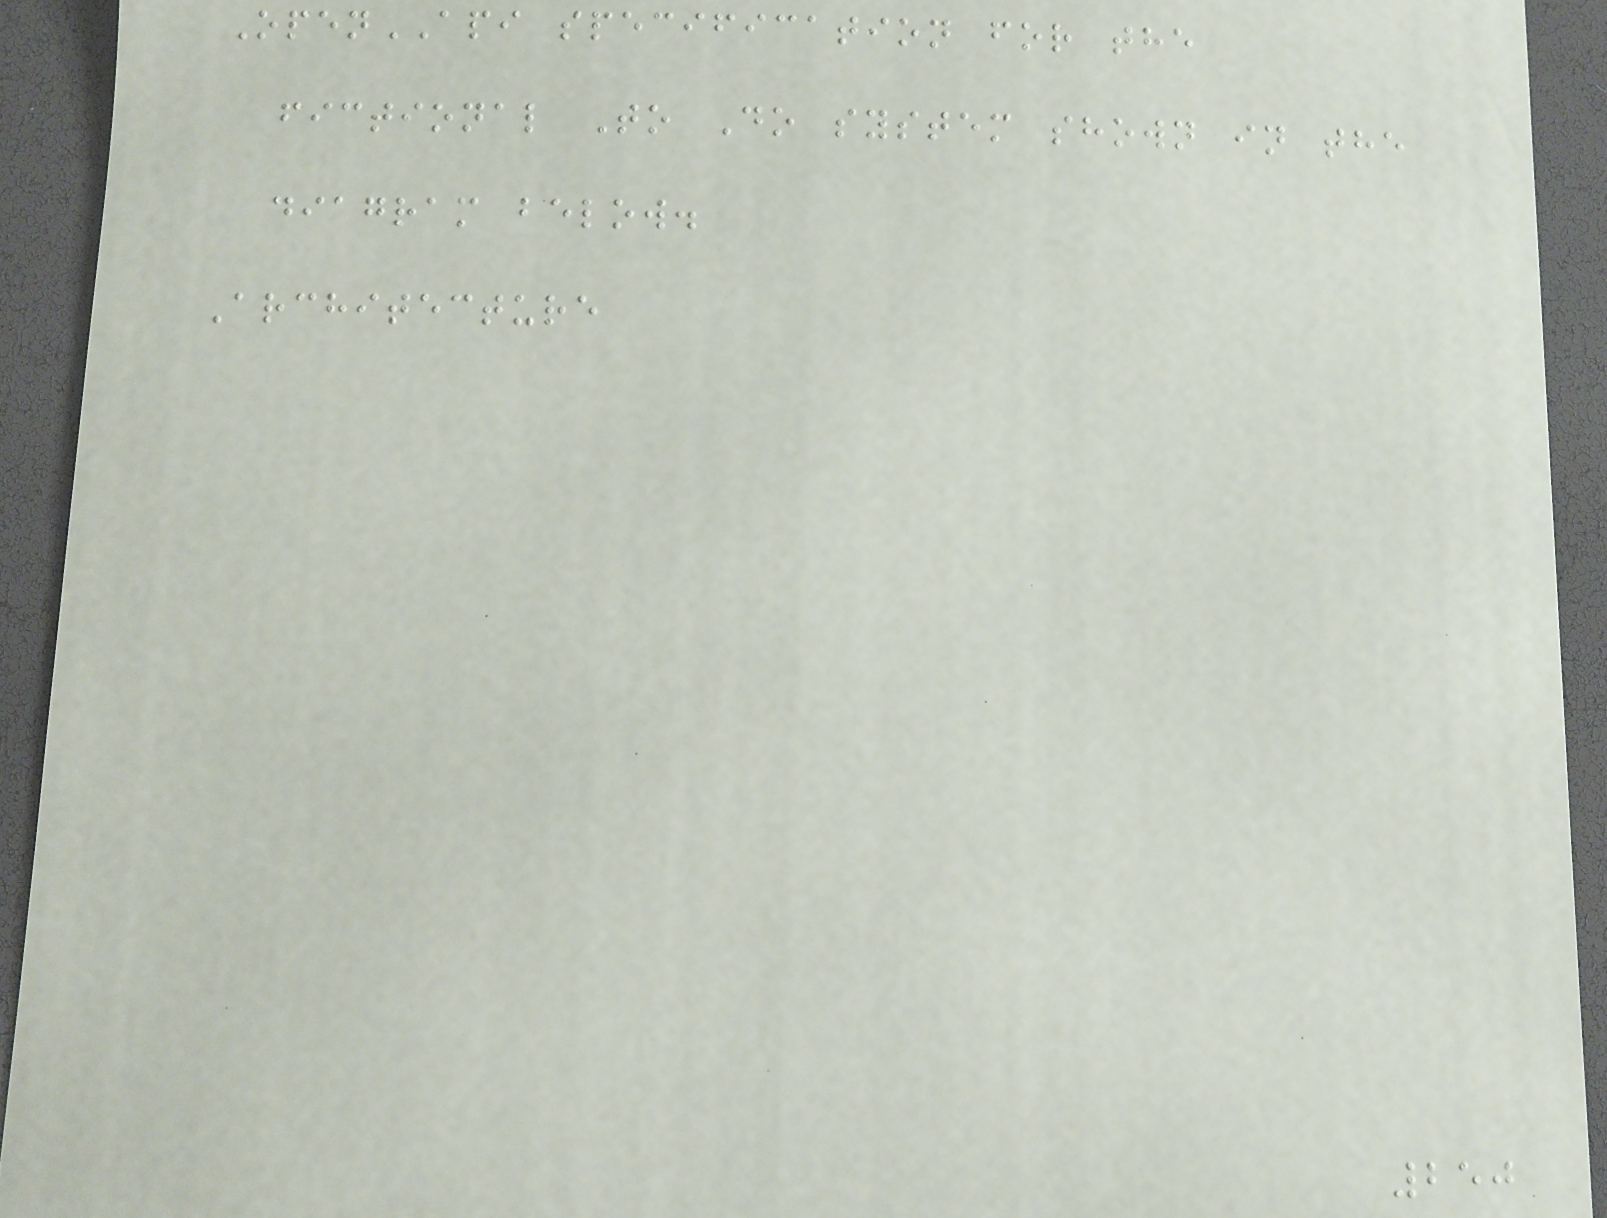OpenAPI specification for the
fictional To Do system shown in the
diagram below.
Architecture
250
